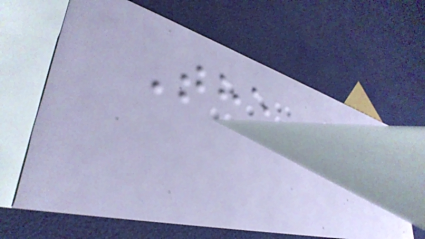The
